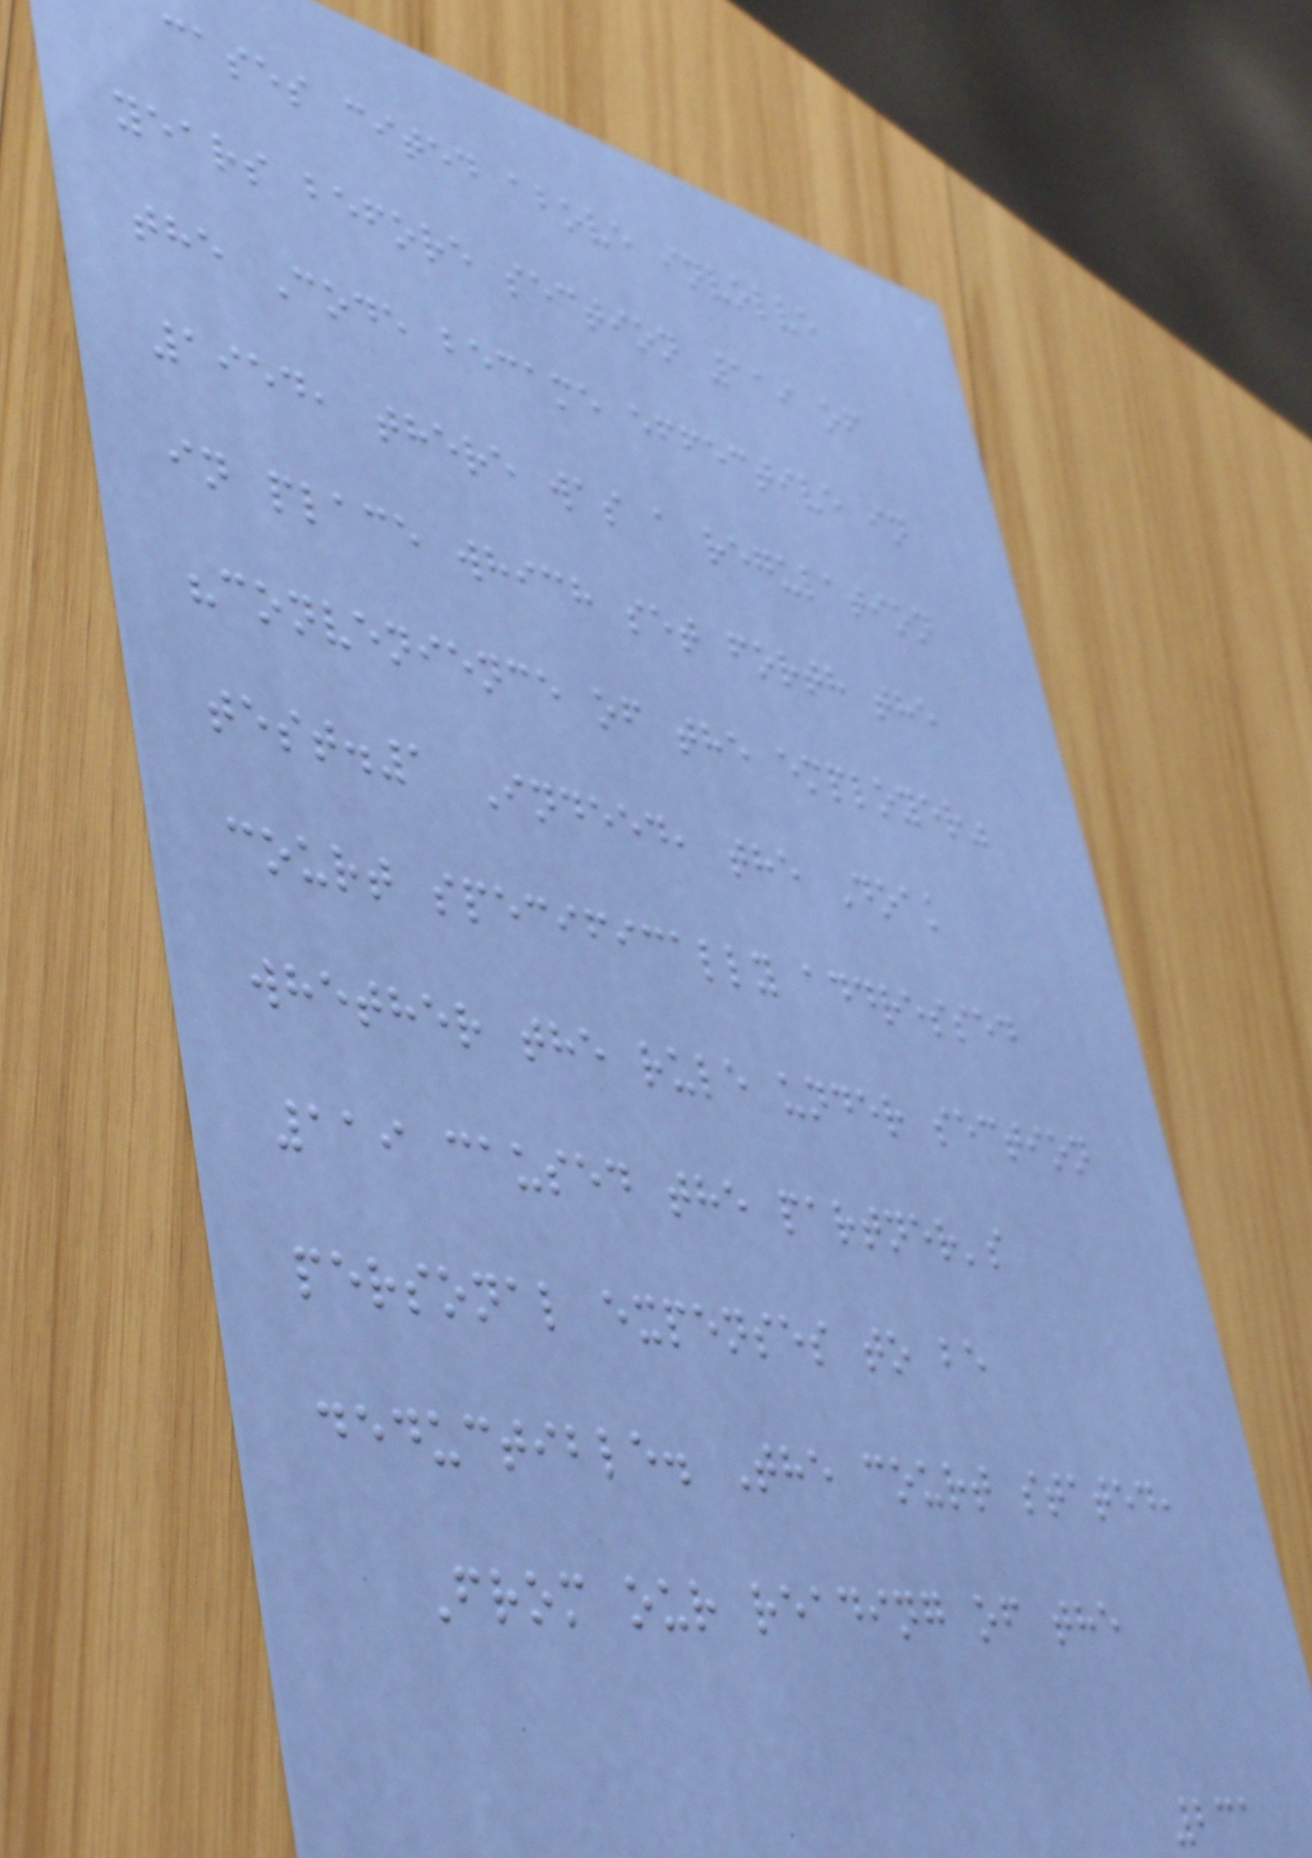cases cited above involve
years before section 119 of
the Code became effective in
1954, there was a regulation
in place which set forth the
"convenience of the employer"
test.1 Indeed, the Doak
court specifically addressed
whether the rule under section
119 caused the partner's
personal expenses to be
deductible. The court stated,
From our reading of the
231
